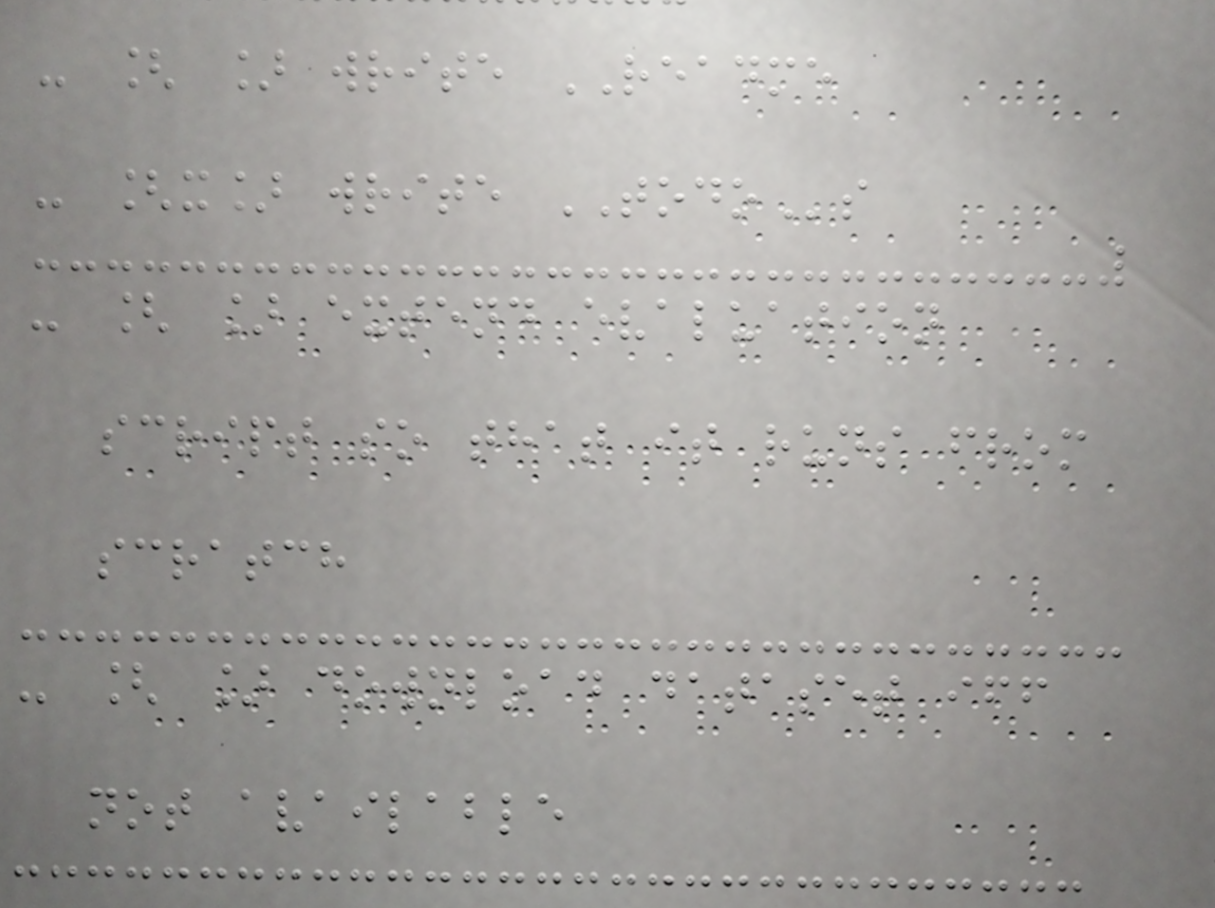- [ ] write README
- [x] write TODOs
- [ ] extend evaluation
script so that it runs from
scratch
- [ ] download dataset iff
not available
